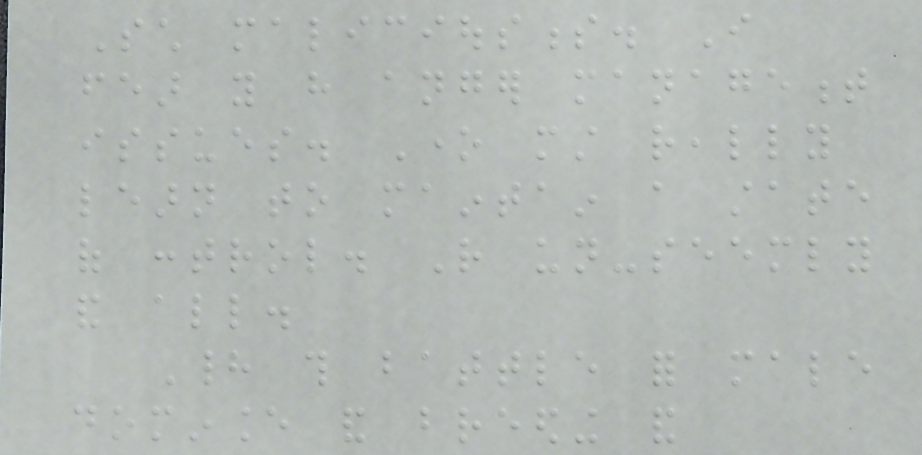Such maliciousness. I
fear you have anger management
issues. One must really
learn to maintain a state
of control. Rather un-seemly
and all.
Had this battle for male
dominance and breeding and
